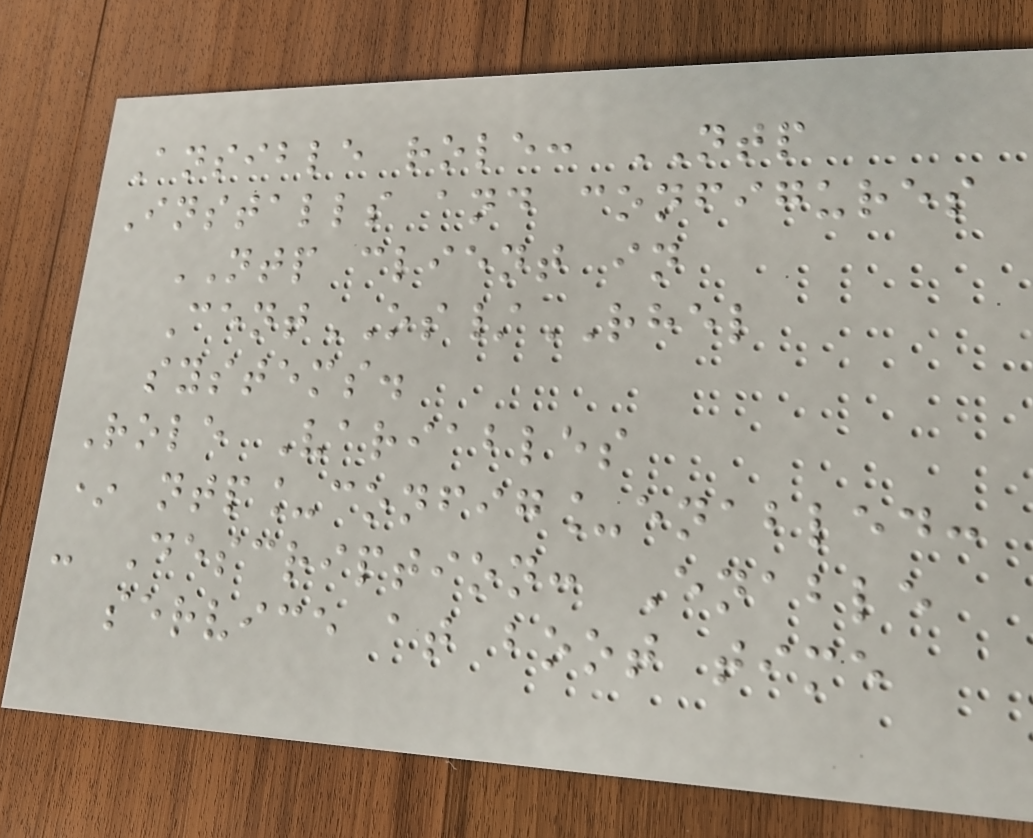Ansible role: NTP
Installs and configures
NTP client in
CentOS/RHEL
systems.
Role Variables
* ntp_config_enabled:
- Description: Enable
service at boot time
